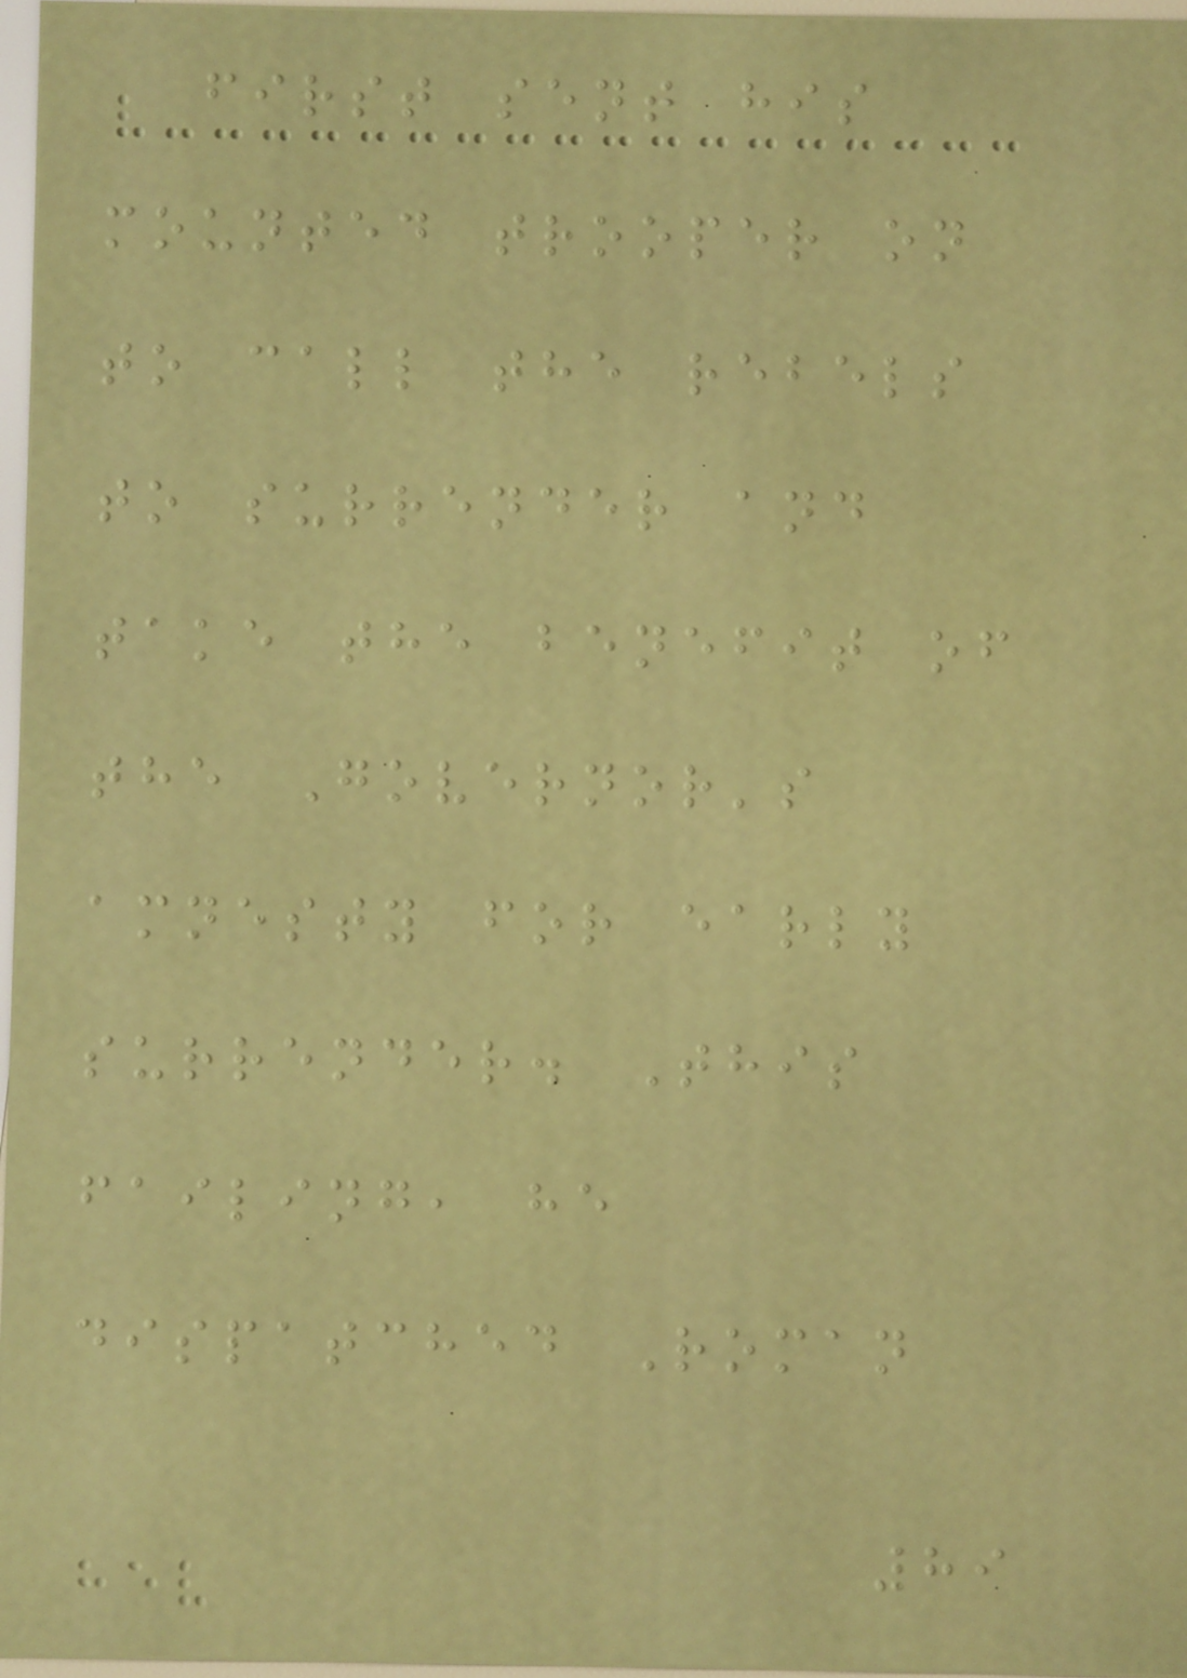first sent his
mounted trooper on
to call the rebels
to surrender and
take the benefit of
the Governor's
amnesty for early
surrender. This
failing, he
dispatched Roman
89
